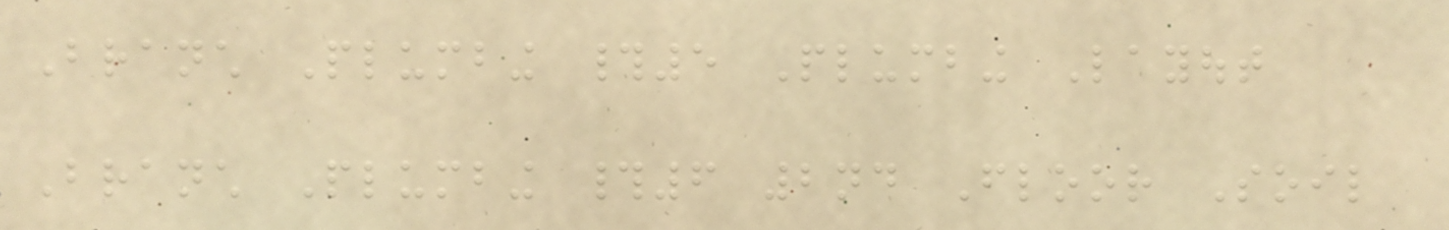Branch Plumbing #5 Plumbing Layout
Branch Plumbing #6 2nd Floor Soil
